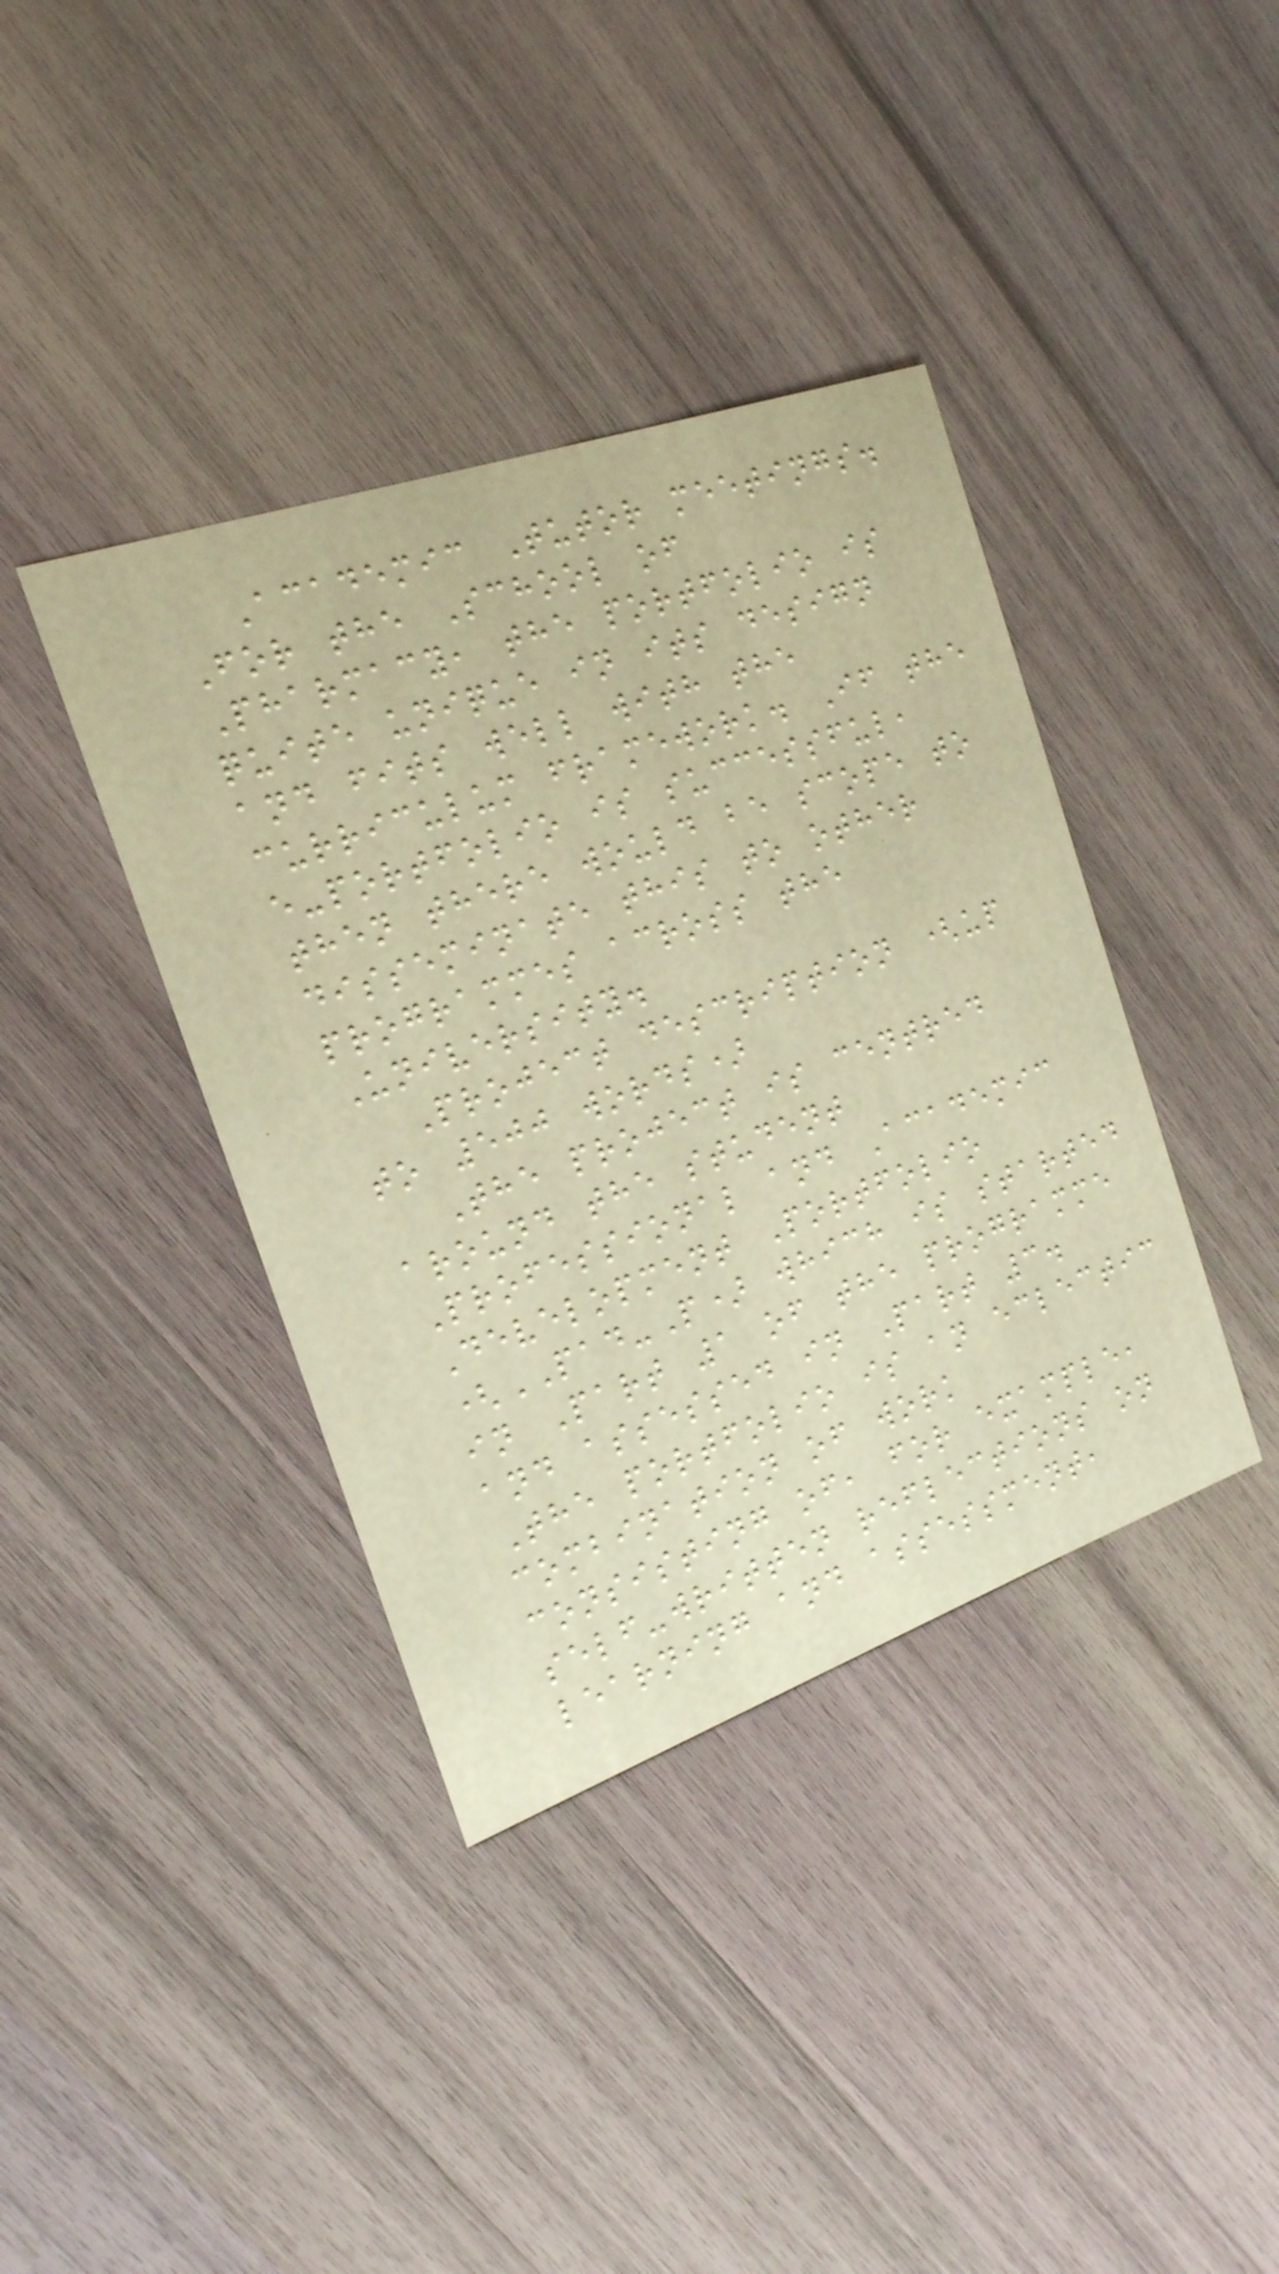Academic Tutor meetings.
For the School of
Pharmacy, the portfolio is
quite unique in its design
and fits well with the
curriculum framework. If the
e-portfolio is successful,
then there would be scope to
disseminate this to other
programmes across the
University.
Project description (up
to 500 words)
The project is centred
around the student
Professional and Academic
Development Portfolio
(PAD-P) which is started
in Part 1 of the programme
and assessed in Part 3.
The portfolio is an eclectic
combination of work
consisting of, for example,
self-written reflections on
learning and assessment,
